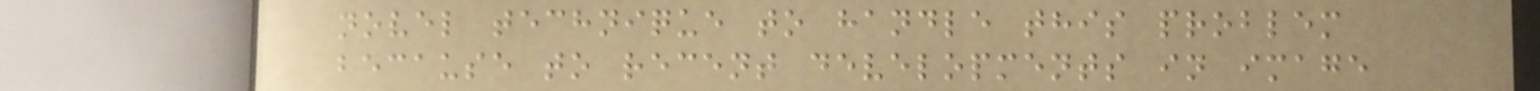novel technique to handle this problem
because to recent developments in image
